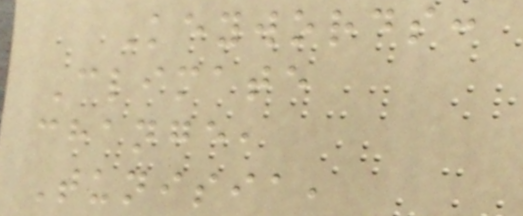Keywords:
Climate
change,
Tunisia,
